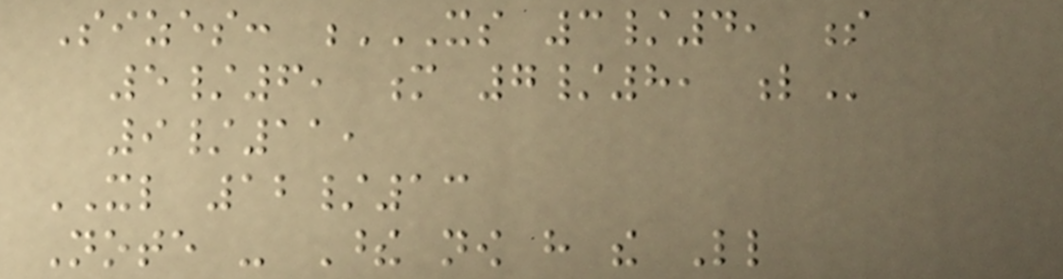Sizes: XS 3/4, S
5/6, M 7/8, L
9/11,
XL 12/13
Note - These now have the Little
